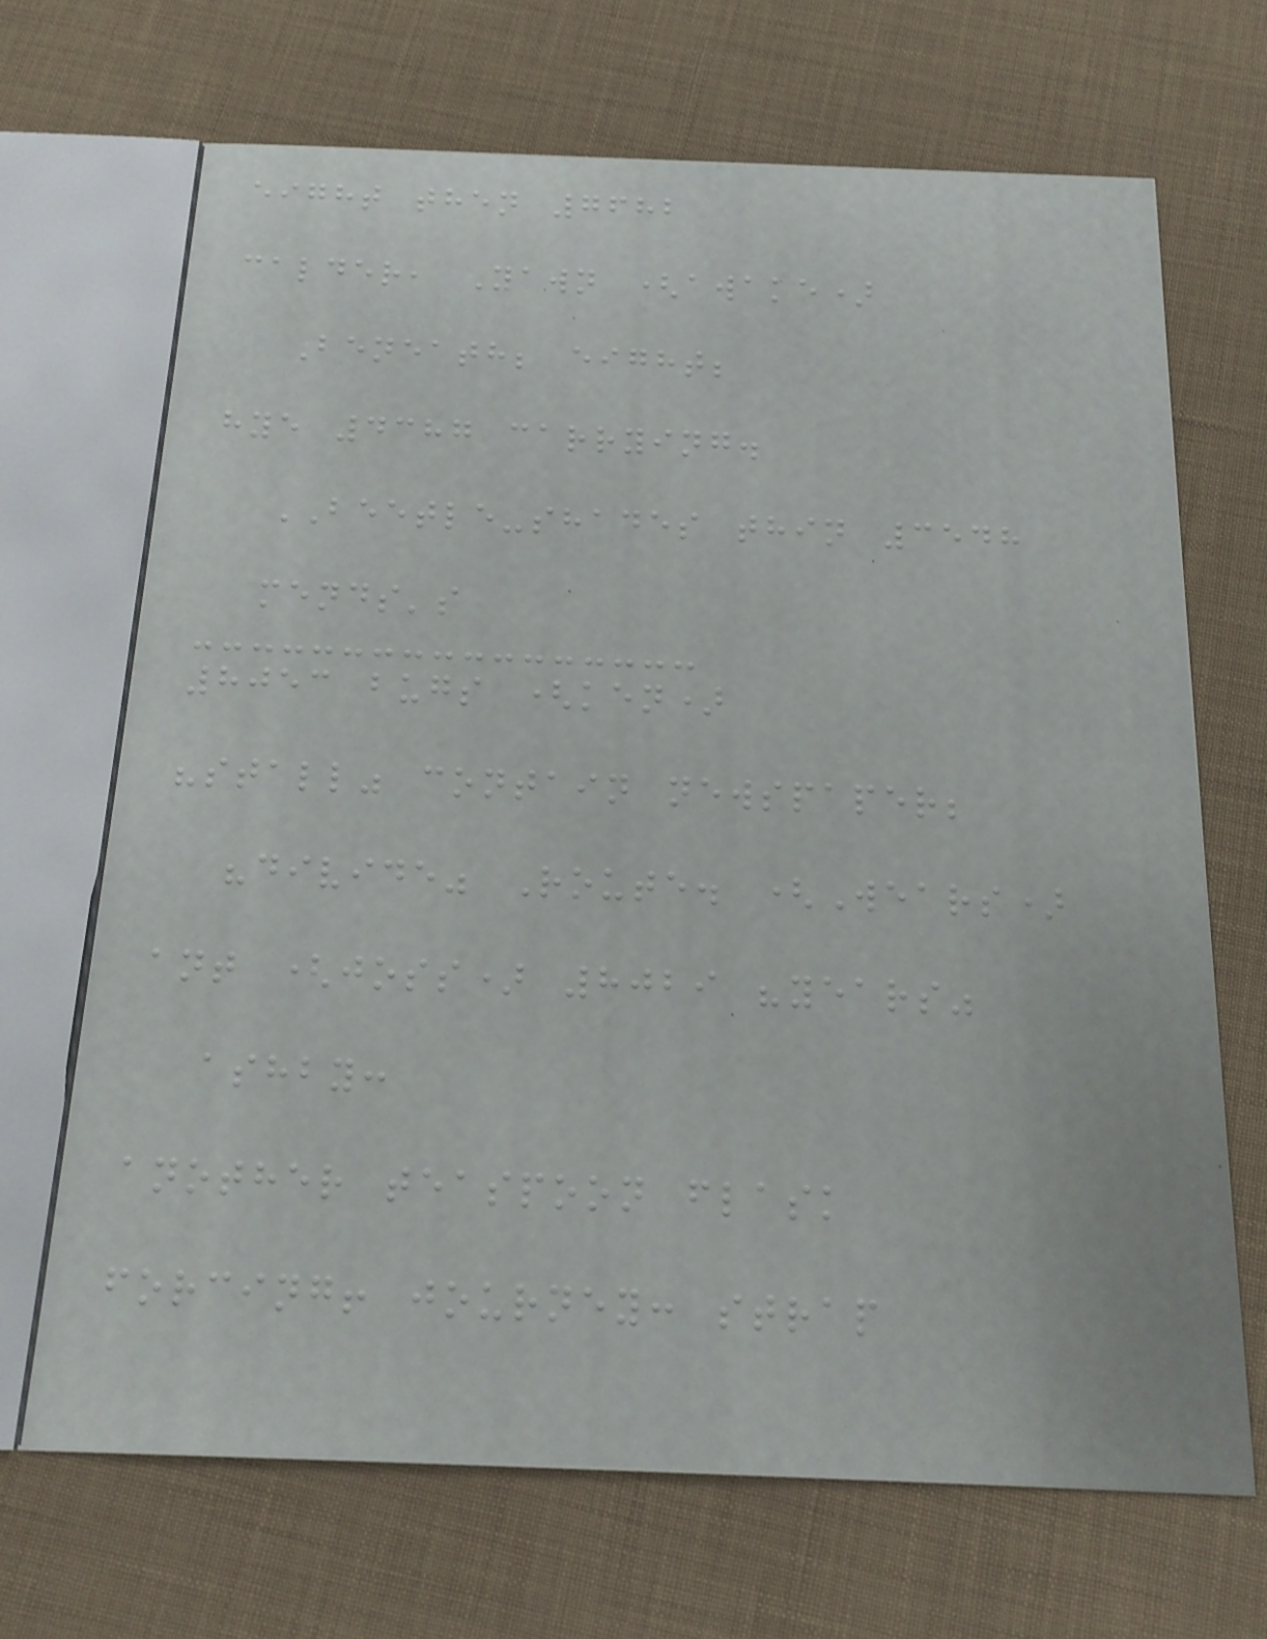eight then 7682
calder, Yawn (awake)
Beneath; eight;
hye 4387 carrying.
BEETLE-shades thin 3548
mends's
8053 bugs (ken)
"stall" contain newspaper;
"divide" Route. (Wears)
ant (joss) 8029 "years"
ashby:
another teaspoon flask
forcing! journey: strap
